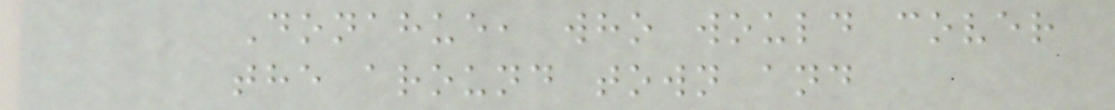Donahue, who would cover
the around town and
